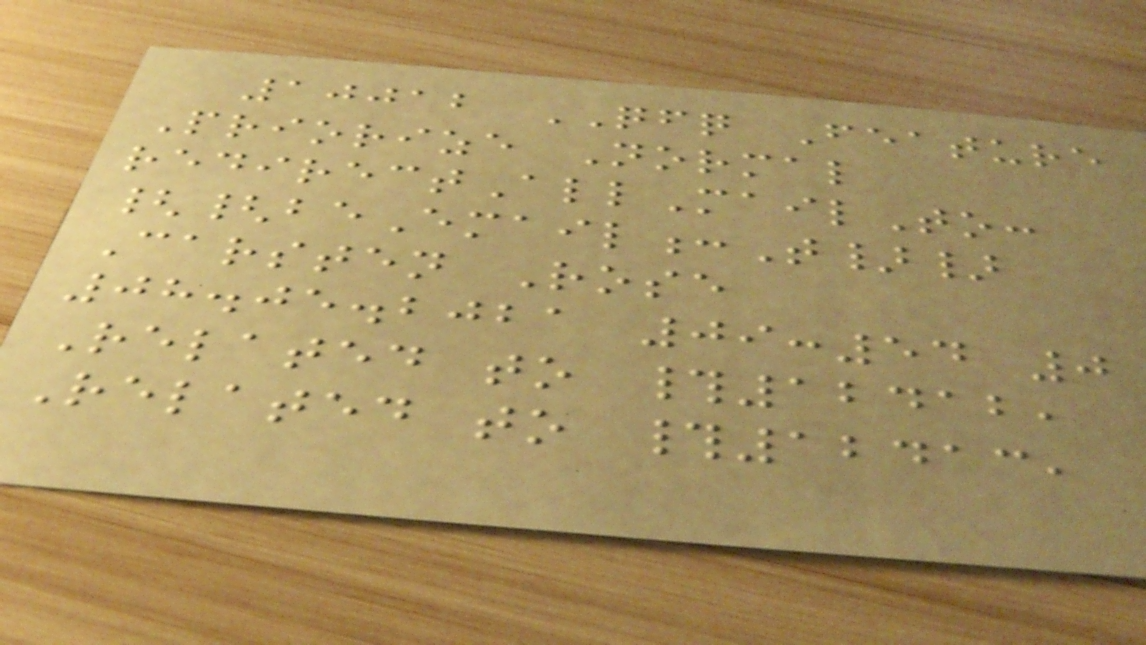10012 QFQ Feature
Priorize Normal
redirectAllMailTo:
{{beEmail:T}}
Carsten Rose
08.05.2021 09:54 0
Related to #12412,
Related to #12413,
